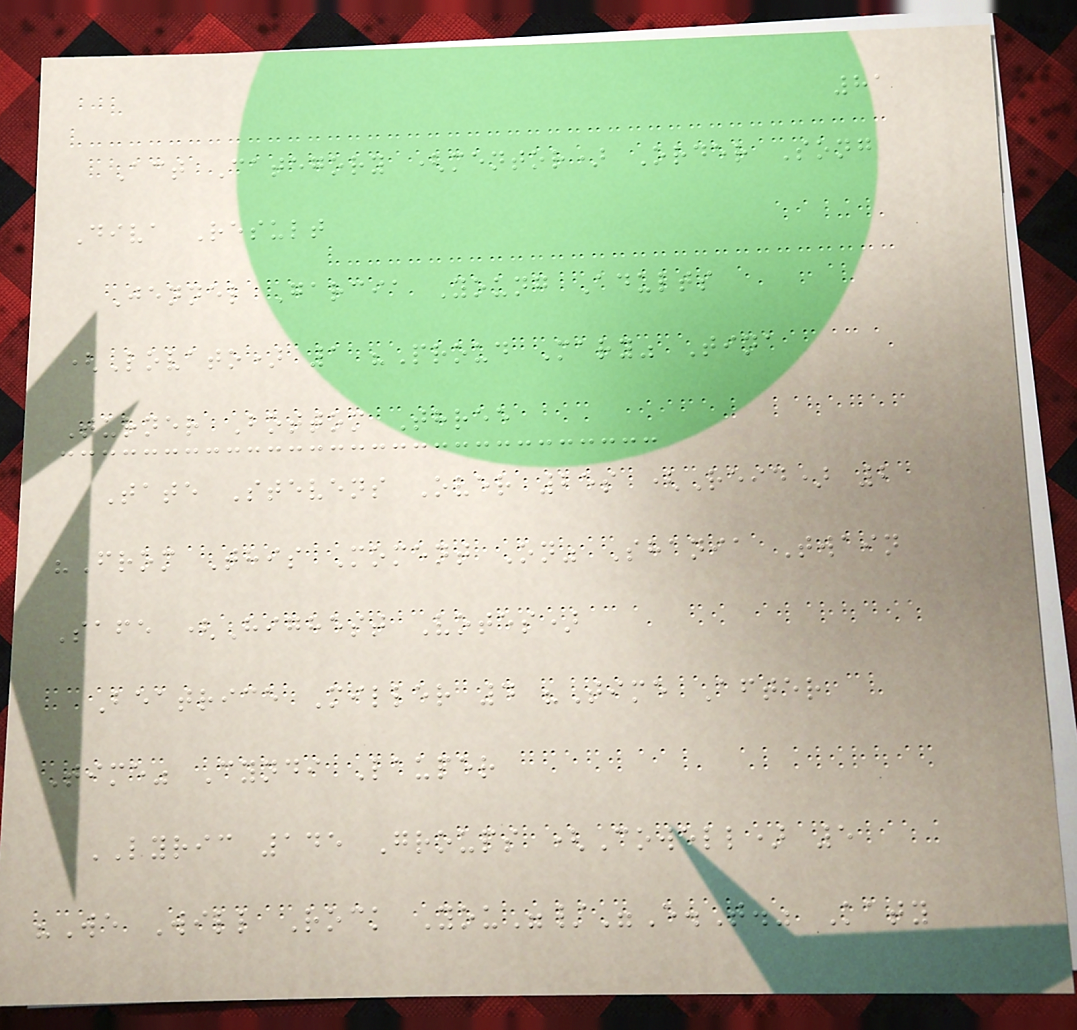81
Act Category (mentor) Order Song
Diva Result
Jennel Garcia Young Adults
(Lovato) 1 "Proud Mary" Tina
Turner Bottom Three
Tate Stevens Over 25s (Reid) 2
"From This Moment On" Shania Twain
Safe (Highest Votes)
Beatrice Miller 4 "Time After
Time" Cyndi Lauper
LYRIC 145 Groups (Cowell) 5
"We Will Rock You"/"E.T." Katy
